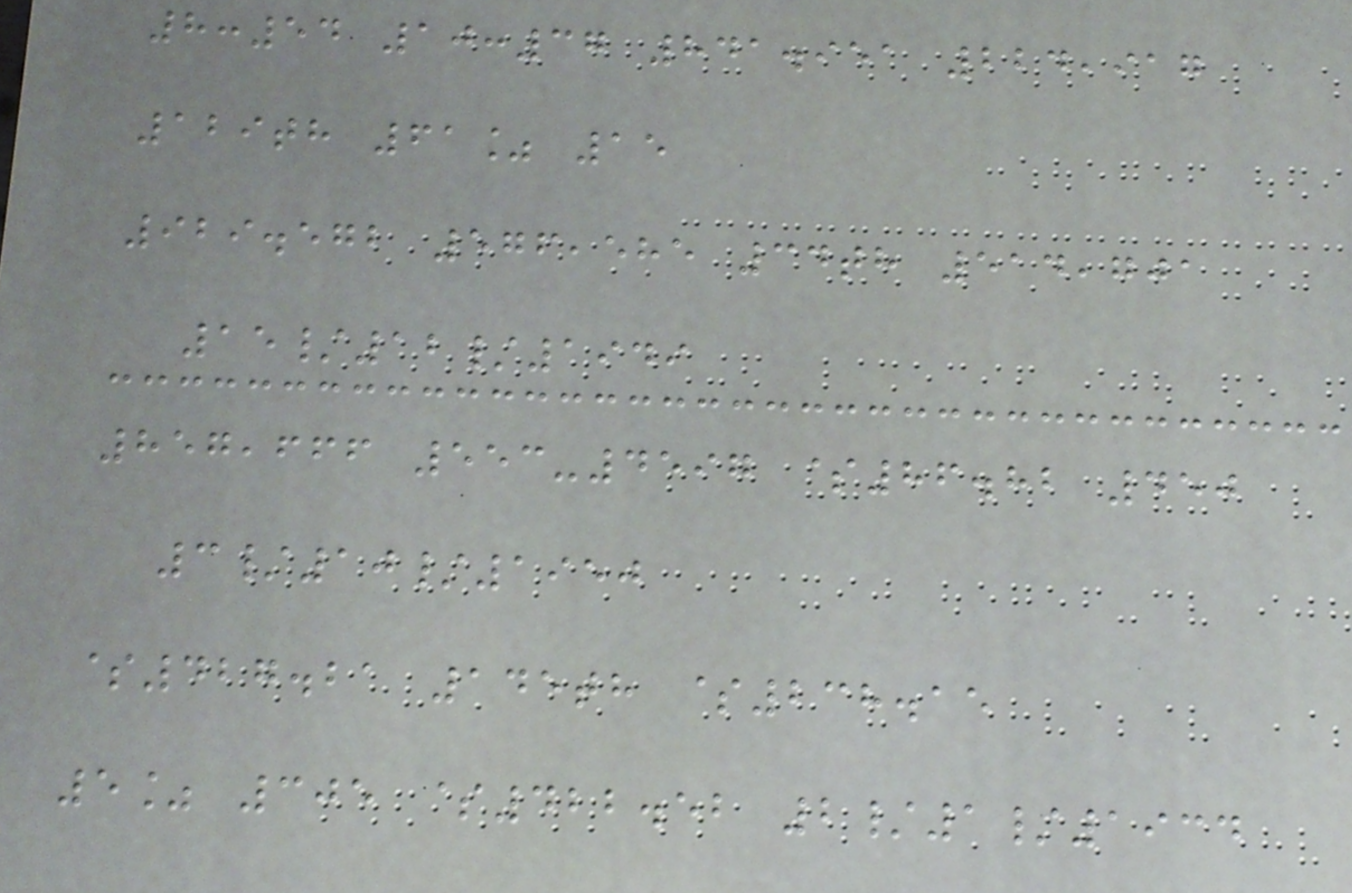8:54 10:37 841.951 224,917
129th 61% 15
929.572 576,585 34th 514,701
15/12/1949
857,666 553-4597 $86.82 450
3/10/1950
$427.21 145th $238.15
5% 305 $422.52 2/1/1934
